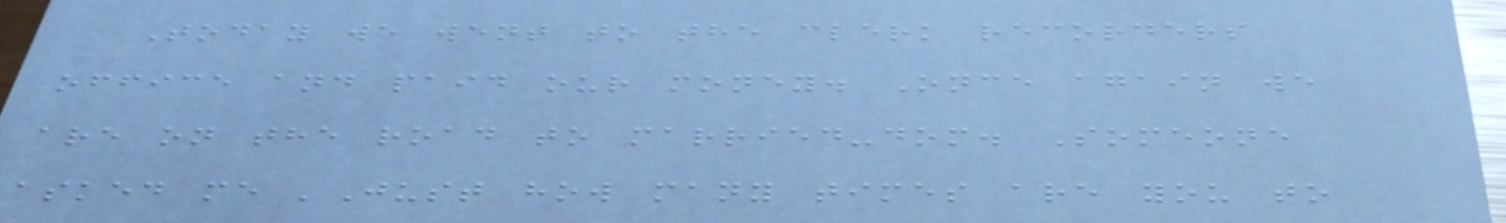Today we went to the clerk recorders
office and paid our money. Once again we
are on the road to married-dom. Someone
asked me 'Just how many times are you to
